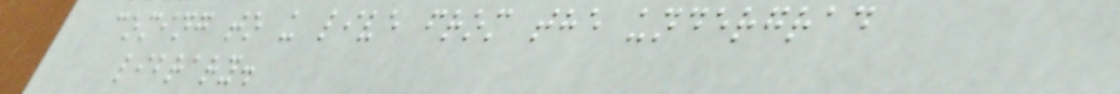coming to u live from the undergrad
library.
